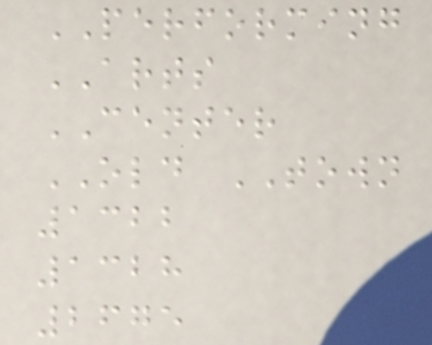PERFORMING
ARTS
CENTER
OLD TOWN
1322
1328
2675
